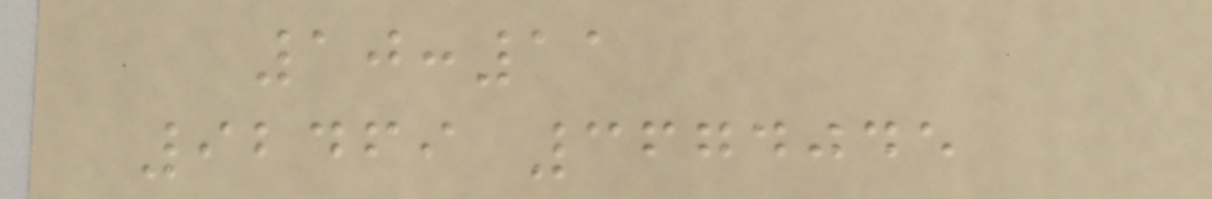10:11
92469 3674045
